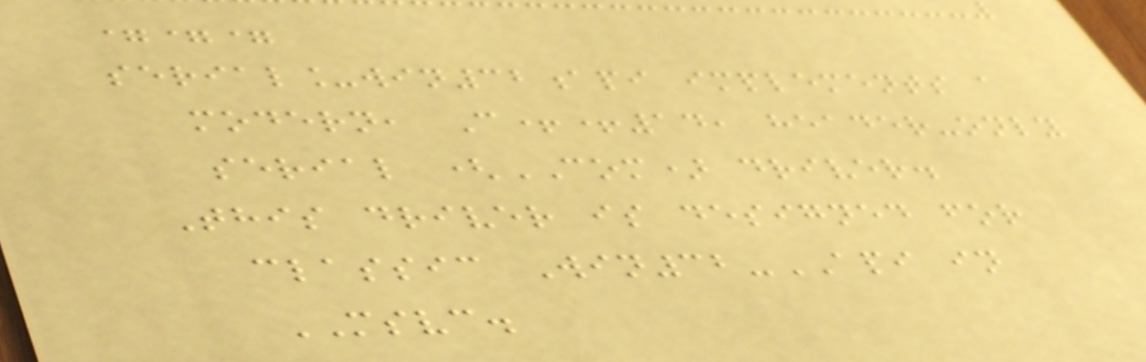===
serial_win32api implements a
modern, C++14, header-only
serial (COM) driver.
This driver is designed for
classic Win32-API in
MSVC.
